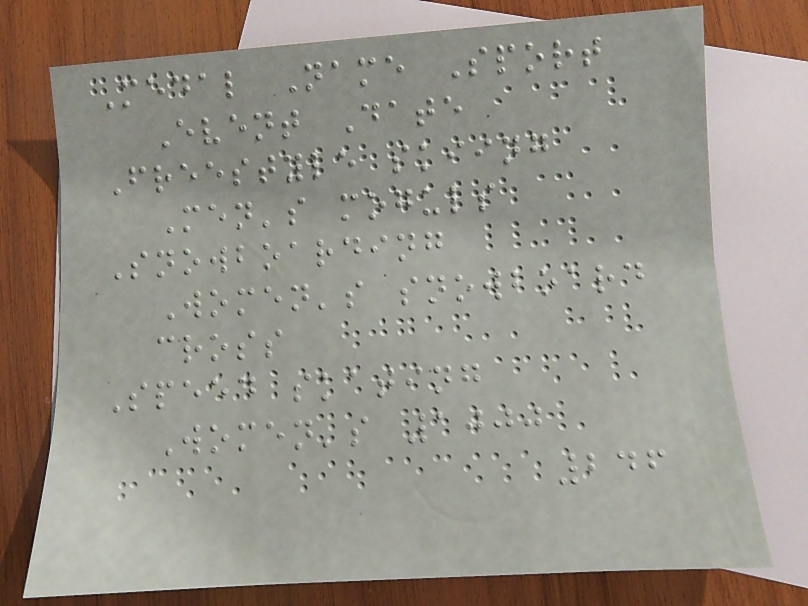Medal Name Sport
Event Date
Freestyle skiing
Men's moguls
Snowboarding
Women's snowboard
cross
Speed skating
Women's 1000
246
